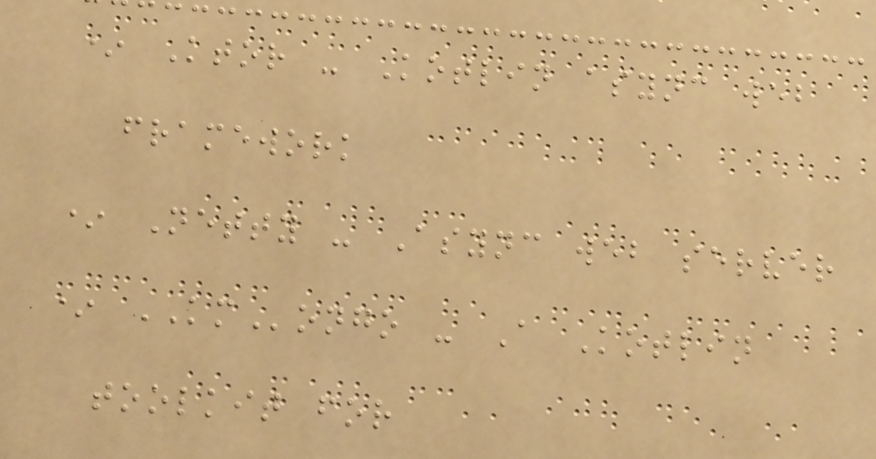* Ktor - Kotlin async web
framework
* Netty - Async web server
* KMongo - A Kotlin
toolkit for
